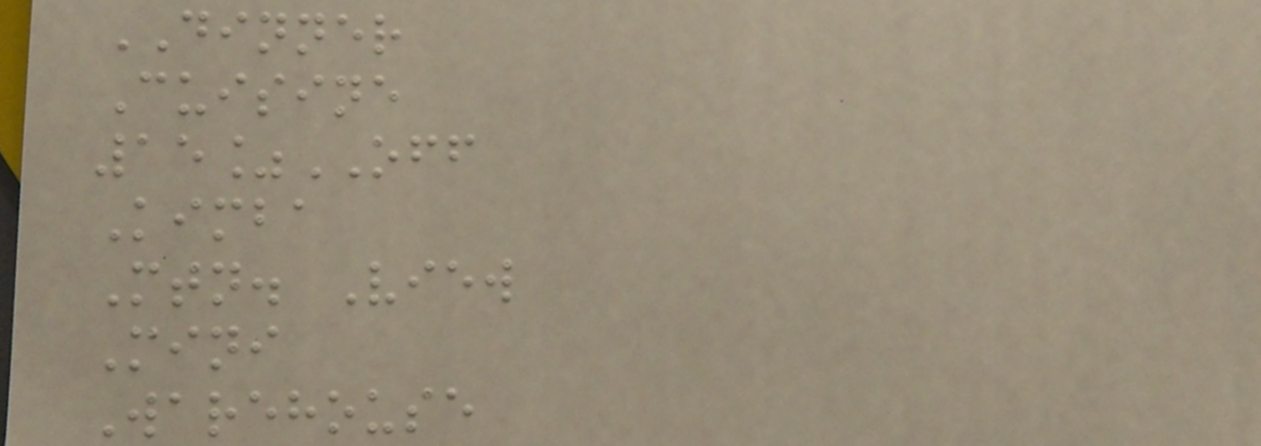DINNER
Cuisine
15%OFF
Kimba
Mtn. View
Mini
Warehouse
